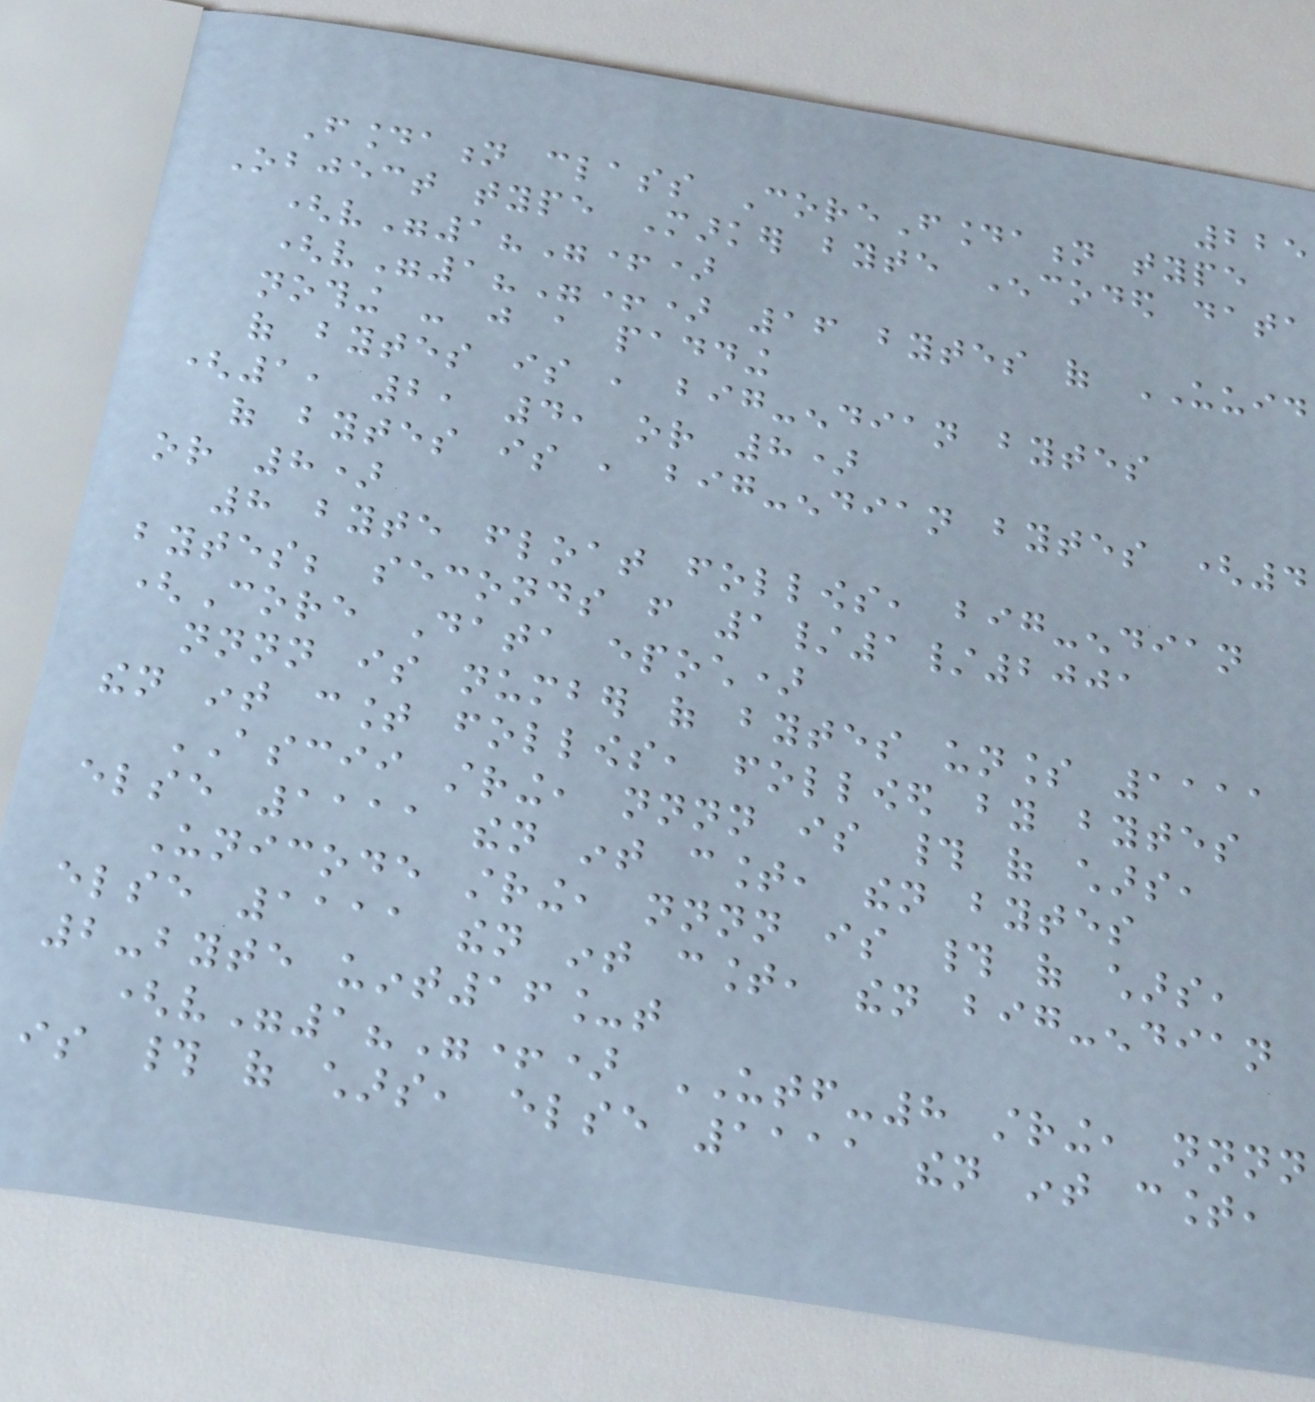225
Foundation class CoreFoundation type
Object type Marker byte Encoded data
(v"1?"+)
(v"1?"+) 16 bytes of UUID
nothing - just a padding
of bytes is , big-endian bytes
(1, 2, 4, or 8)
of bytes is , big-endian bytes (4
or 8)
8 byte float follows, big-endian
bytes; seconds from 1/1/2001
(Core Data epoch)
nnnn is number of bytes unless 1111
then int count follows, followed by bytes
ASCII string, nnnn is # of chars,
else 1111 then int count, then bytes
Unicode string, nnnn is # of chars,
else 1111 then int count, then big-endian
2-byte uint16_t
(v"1?"+) UTF-8 string, nnnn
is # of chars, else 1111 then int count,
